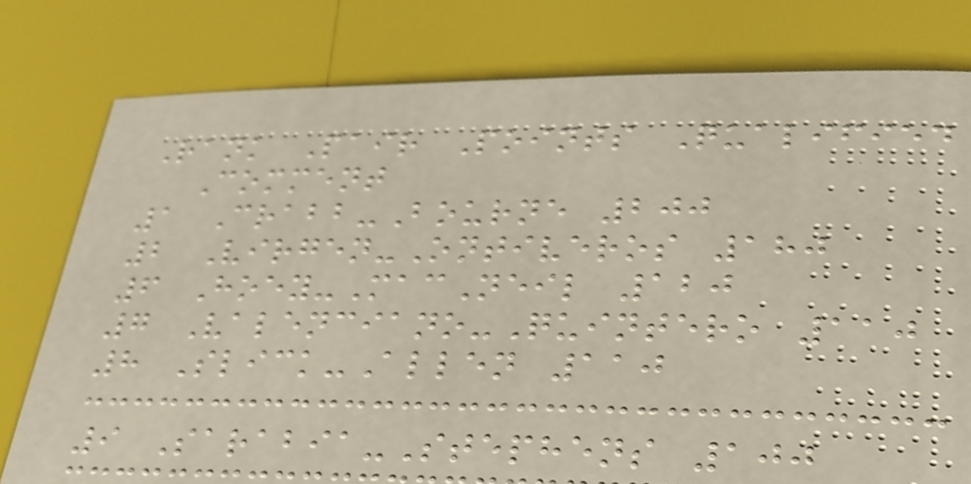Rank Pair Points Qualified
Comment
1 Crabb-Bourne 200
2 Virgen-Ontiveros 180
6 Hoey-MacNeil 120
7 Valenciano-Quintero 110
8 Slick-Allen 110
9 Sarabia-Stephens 100
